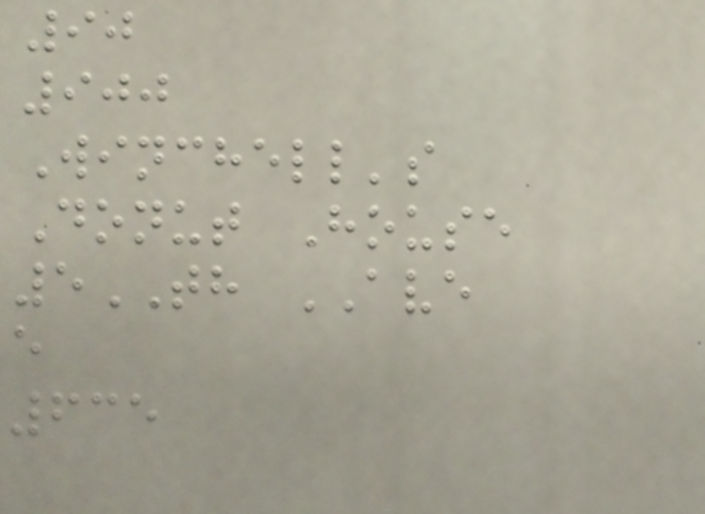90
900
Winchell's
Donut House
5TH AVE
e
635
